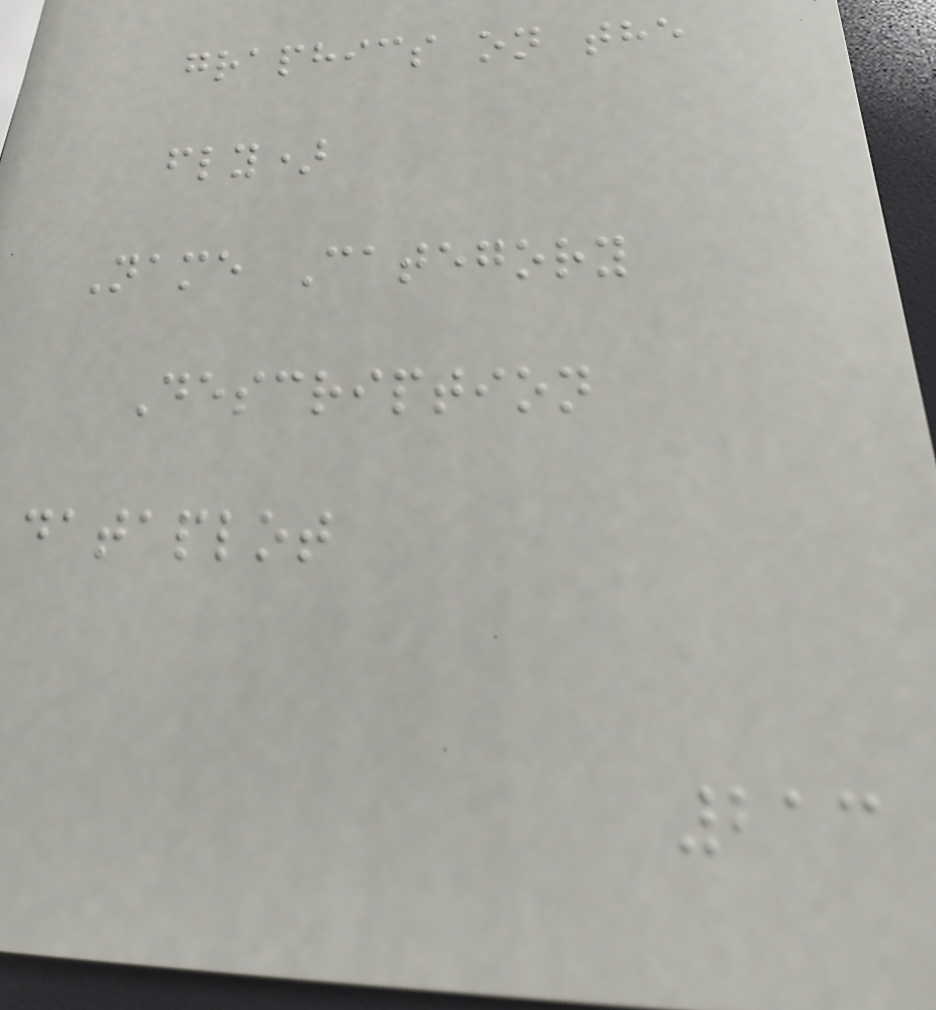graphics on the
fly)
Name Category
Description
dataplot
213
